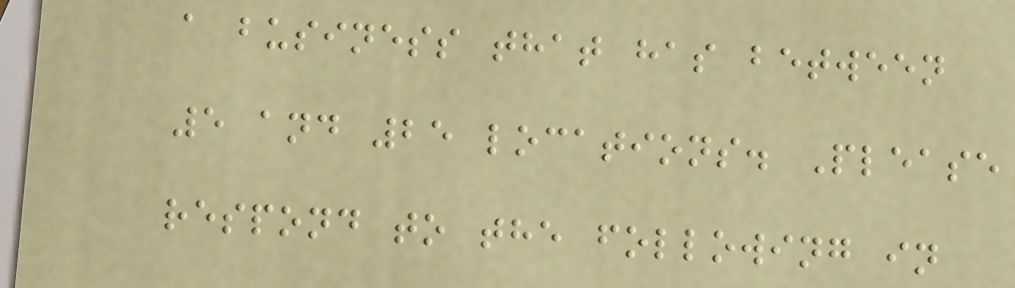a business that has between
5 and 25 locations. Please
respond to the following in
